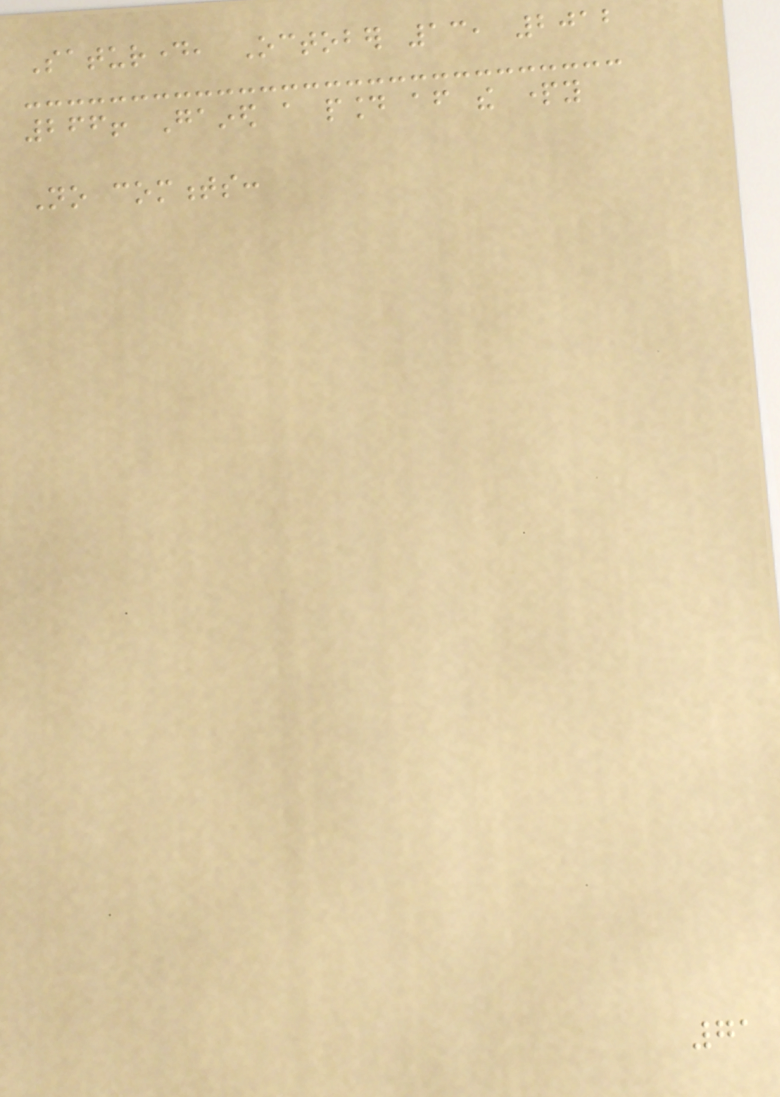Saturday, October 13, 2012
266! Gained a pound after the party
No comments:
71
